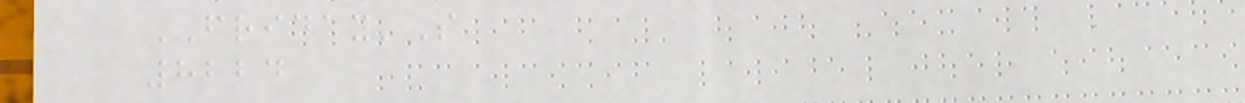FRIDAY'S
8224
